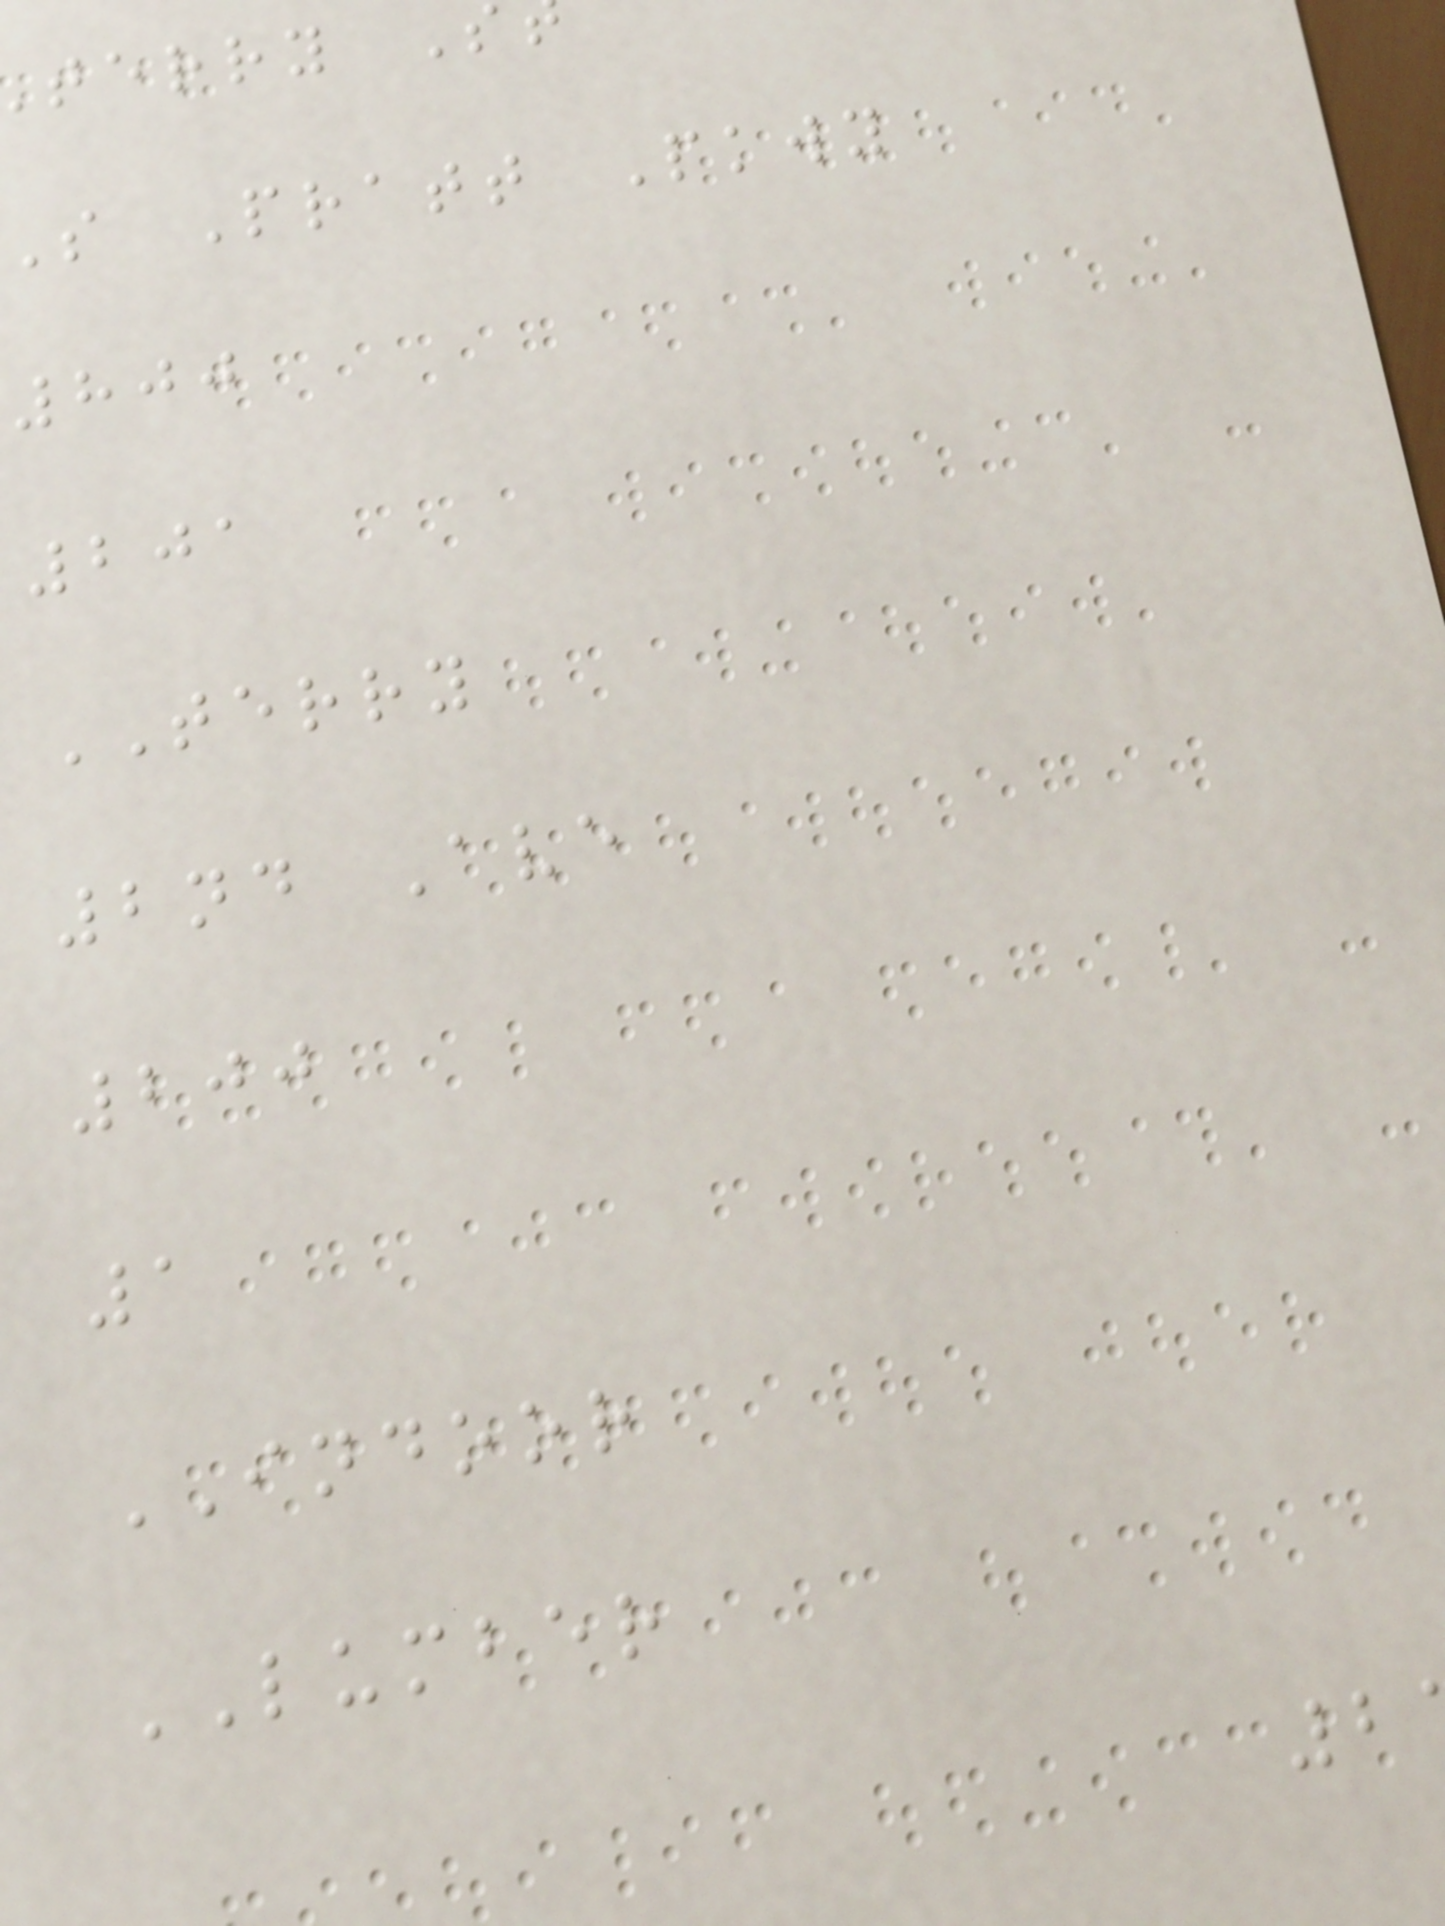terry S
s Pratt Pkwy
800
201
TERRY
2nd Ave
200
1
INDOOR
LUMBER
